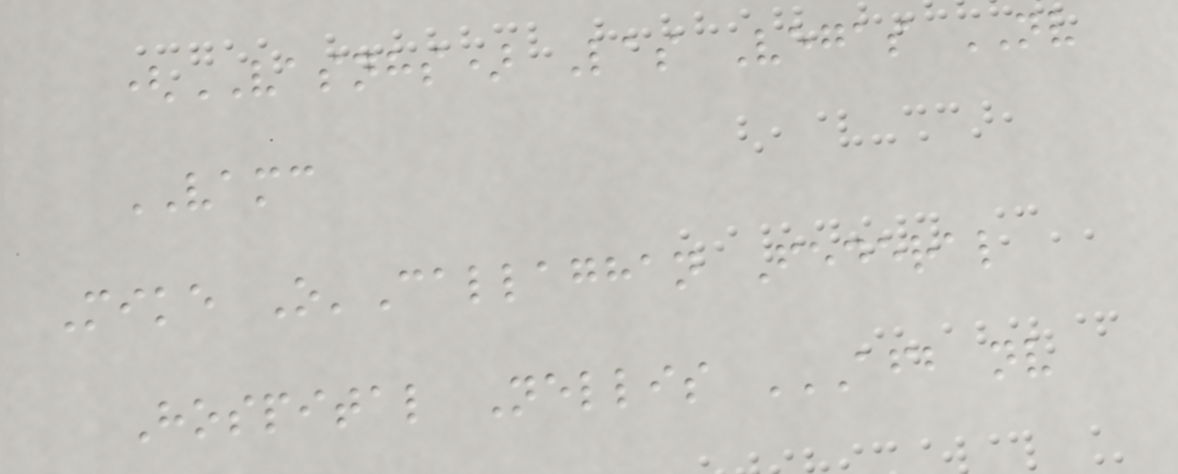(VASNHS) Las Vegas NV
VAMC
Mike O'Callaghan Federal
Hospital Nellis AFB NV
